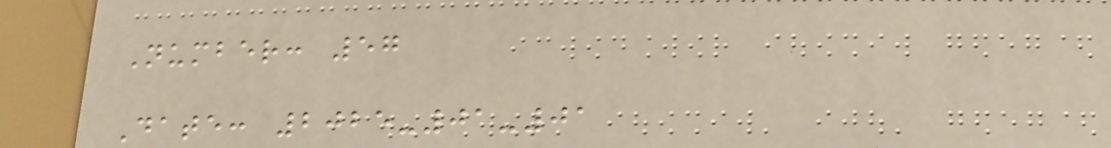Number: 57
Date: 2025-01-01
